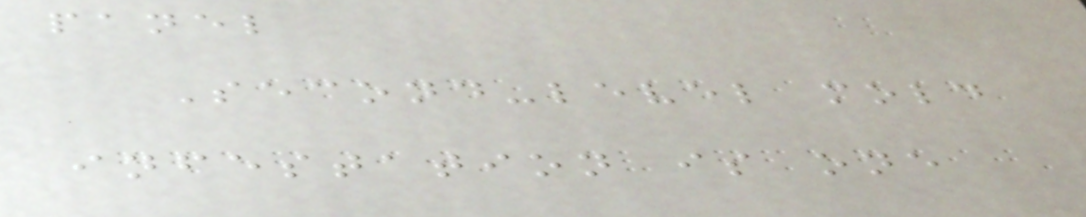panel
Second-level mold
infestation is one
